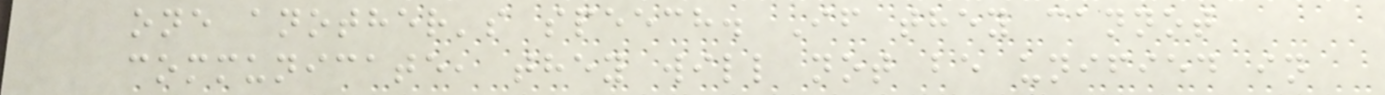one another's speech. If they cannot
communicate, they will not be unified in
